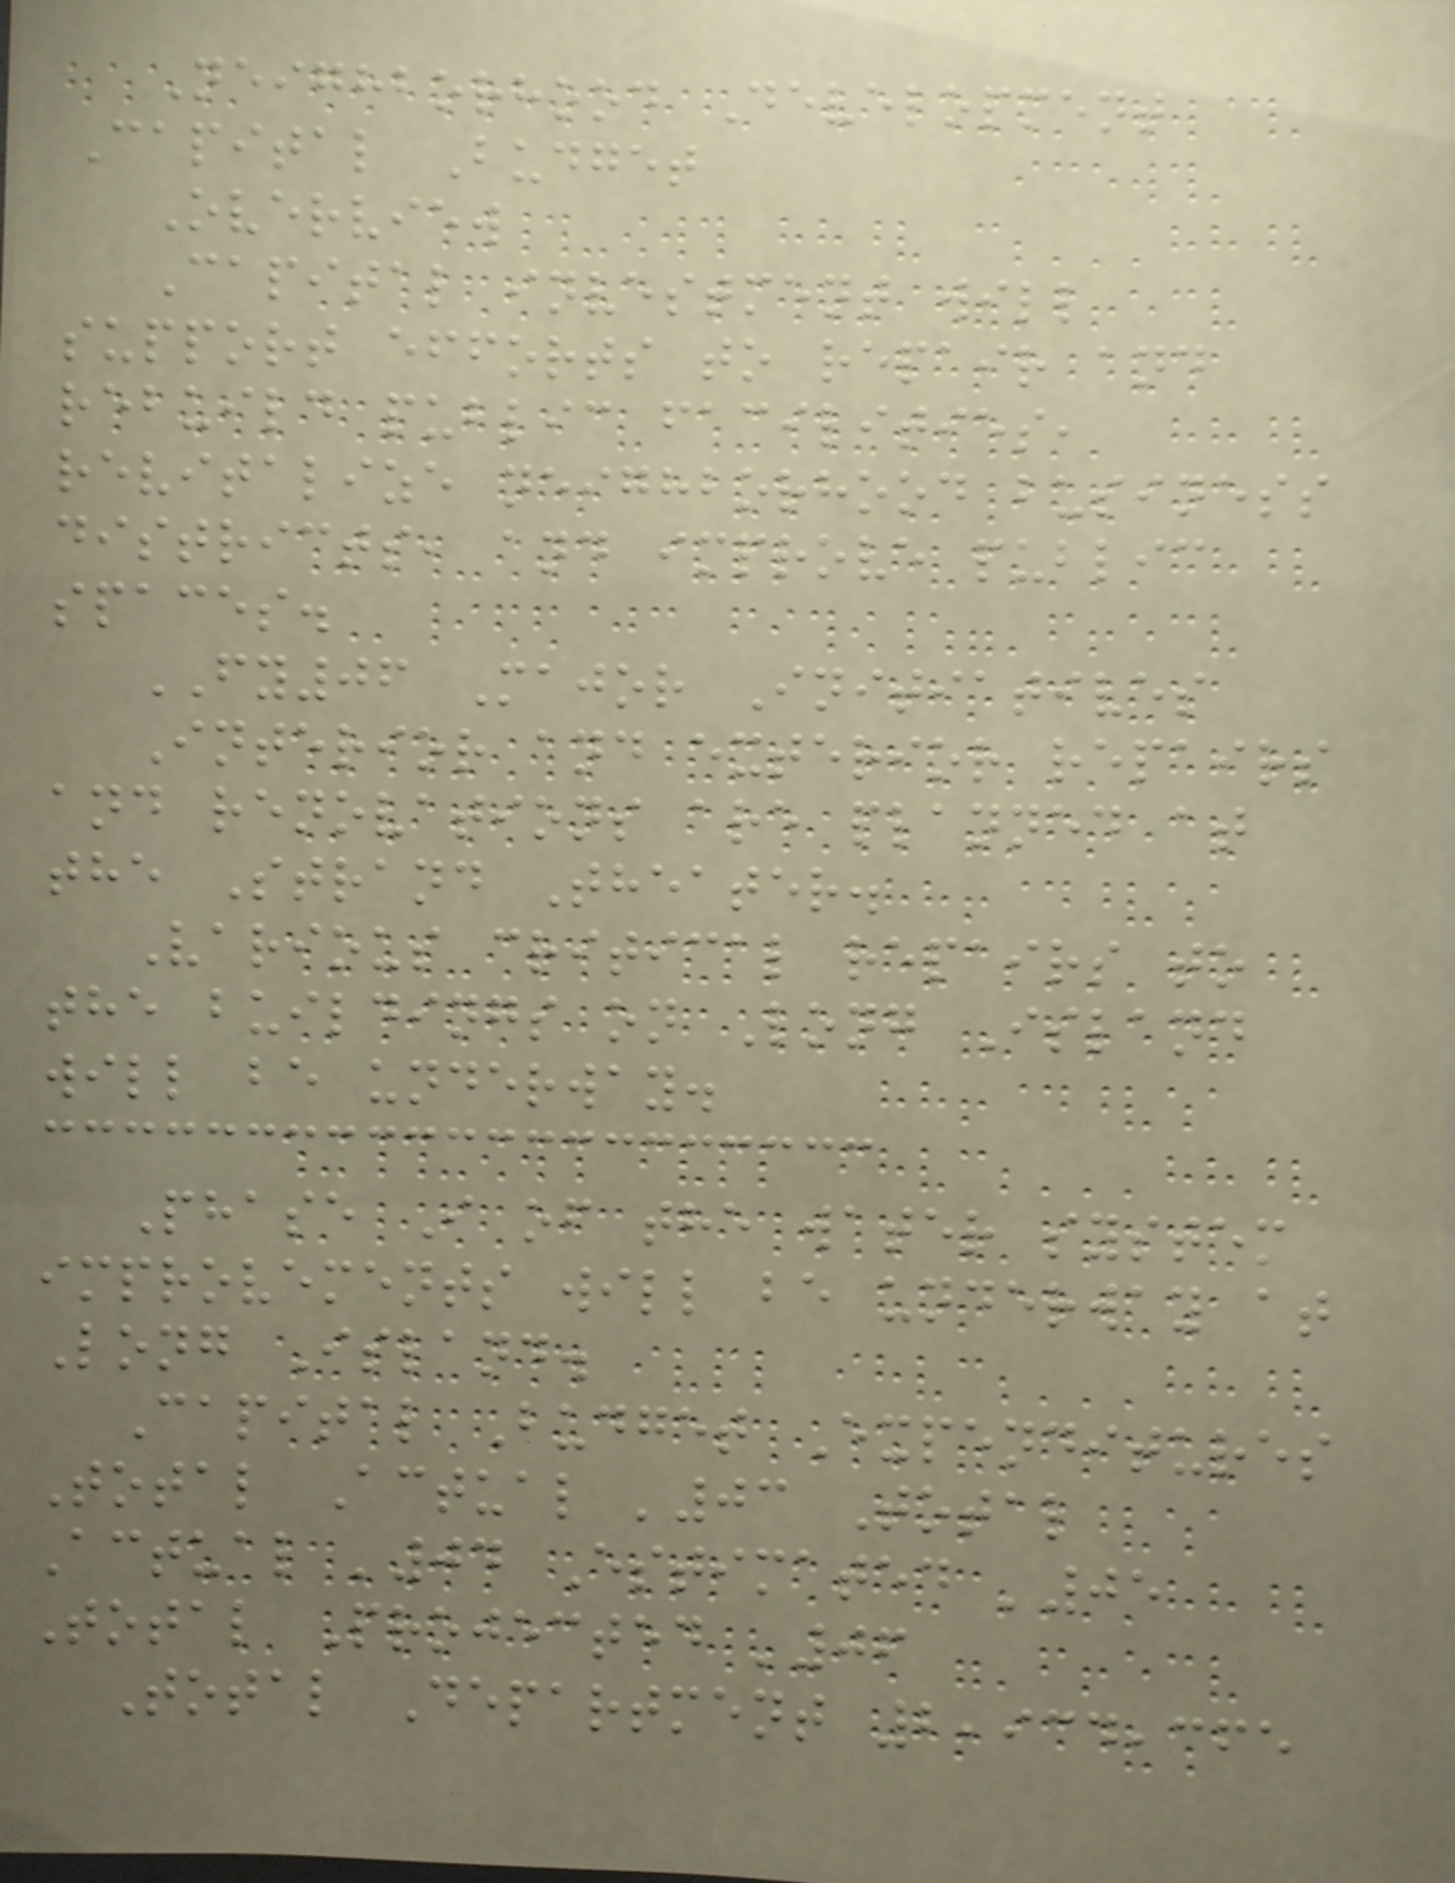Neighborhood Development
Capital Budget
Overview
Capital investment will
support efforts to repair and
rebuild public facilities,
revitalize neighborhood business
districts, and improve public
spaces.
FY06 Major Initiatives
Interior and exterior repairs
and renovations are planned at
the Strand Theater.
Various critical repairs to
the buildings on Long Island
will be underway.
Phase I of the water system
improvements will be underway at
Long Island.
Capital Budget Expenditures
Total Actual '03 Total
Actual '04 Estimated '05
Total Projected '06
Total Department 2,934,365
